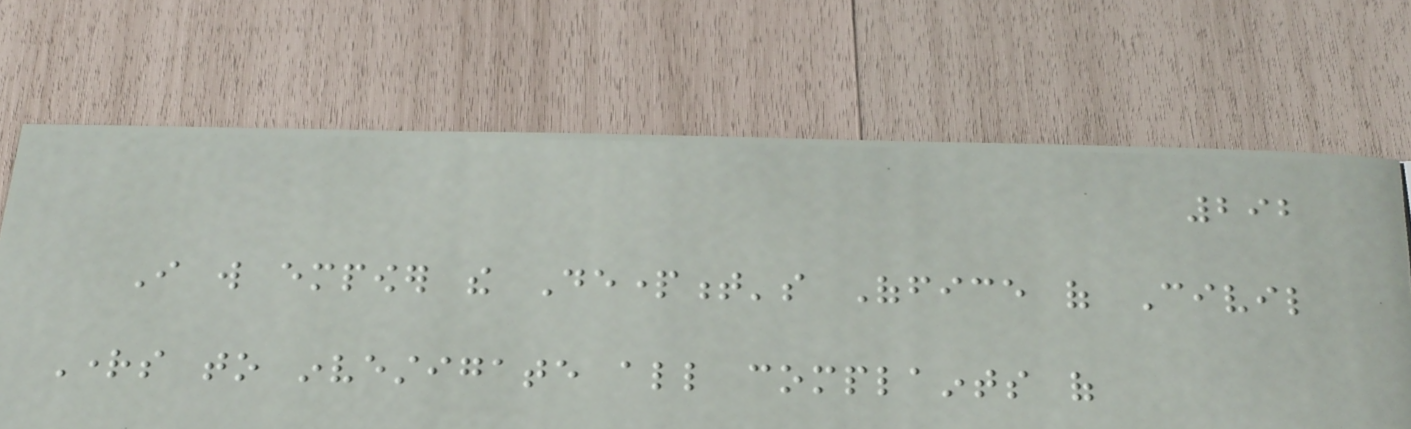292
I will empower the Department's Office of Civil
Rights to investigate all complaints of
